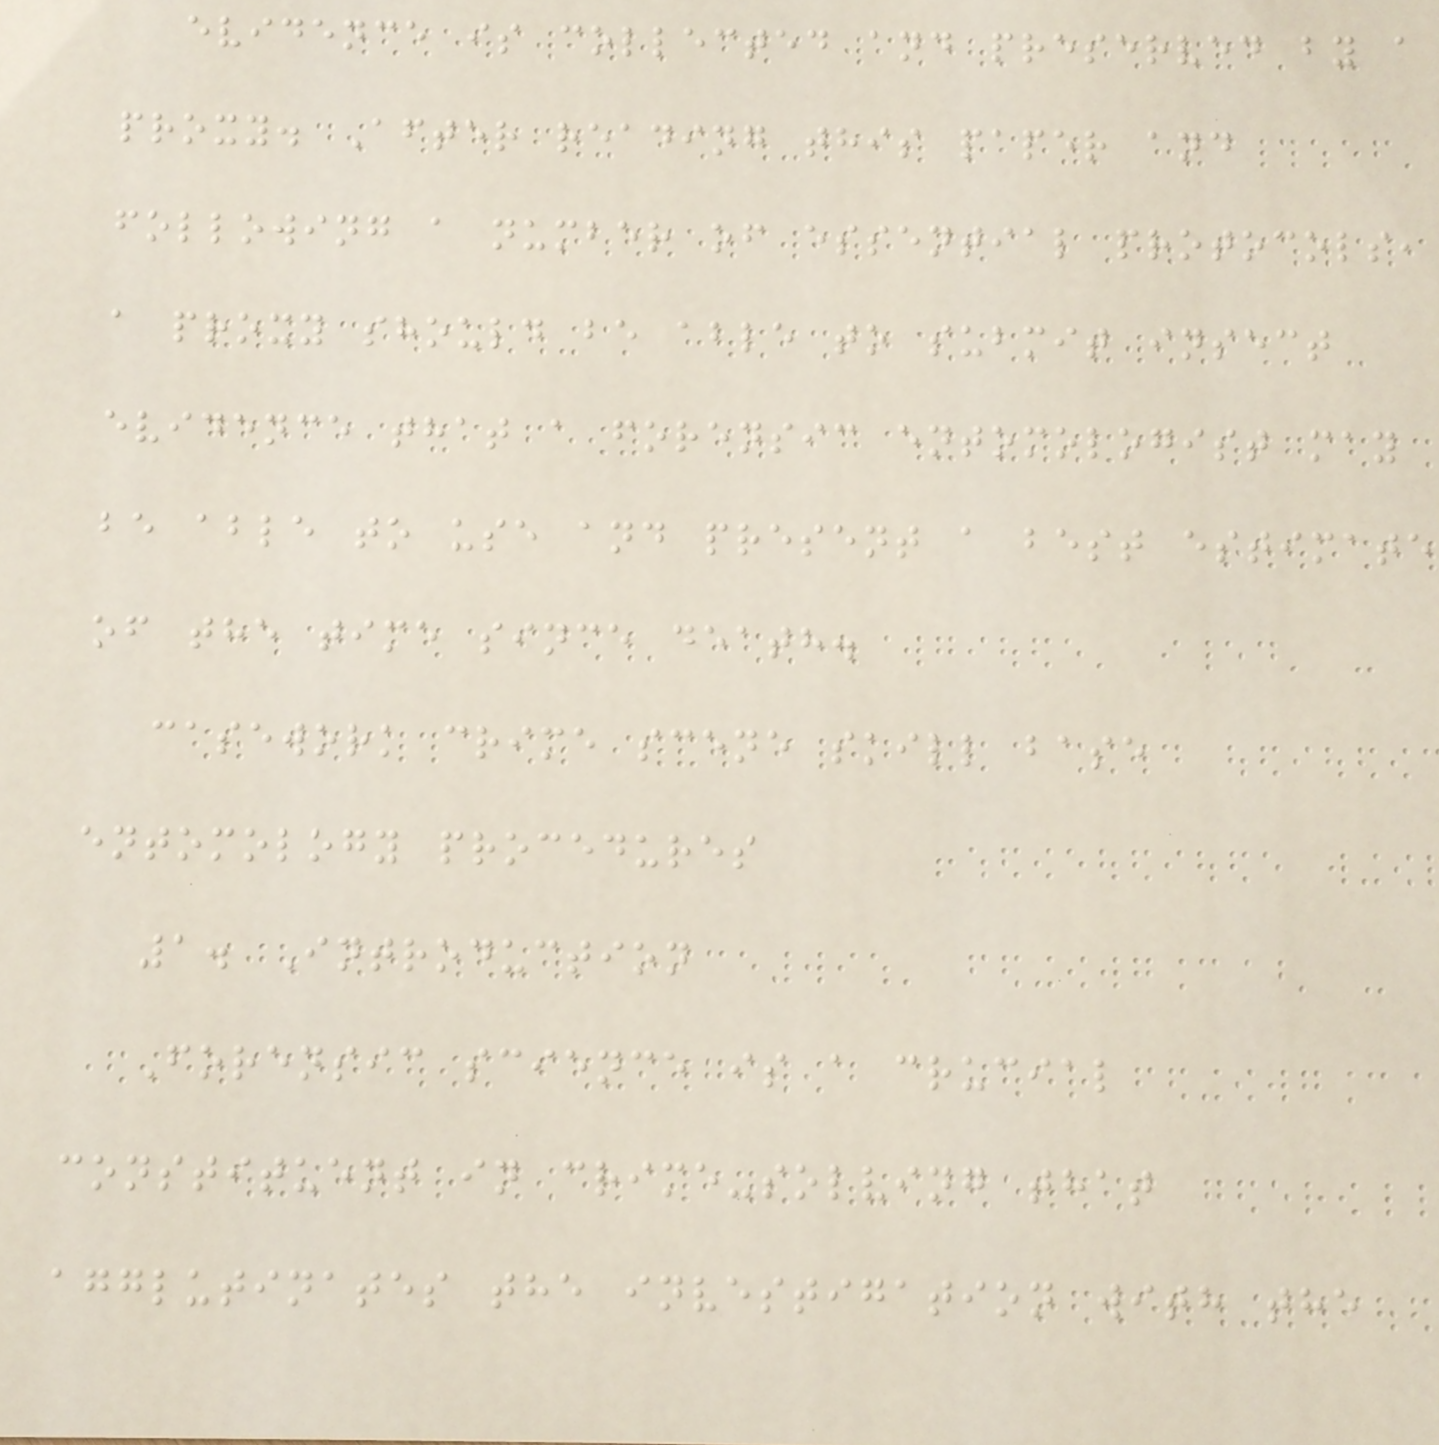evidence is collected and preserved by a
proxy. After reading this paper and
following a number of essential protocols,
a proxy should be able to submit insect
evidence that a forensic entomologist may
be able to use and present a best estimate
of the time since death.
casework crime scene skill base
entomology procedures
1. Introduction
Forensic science is a crucial
constituent in crime-solving that
agglutinates the investigation with the
